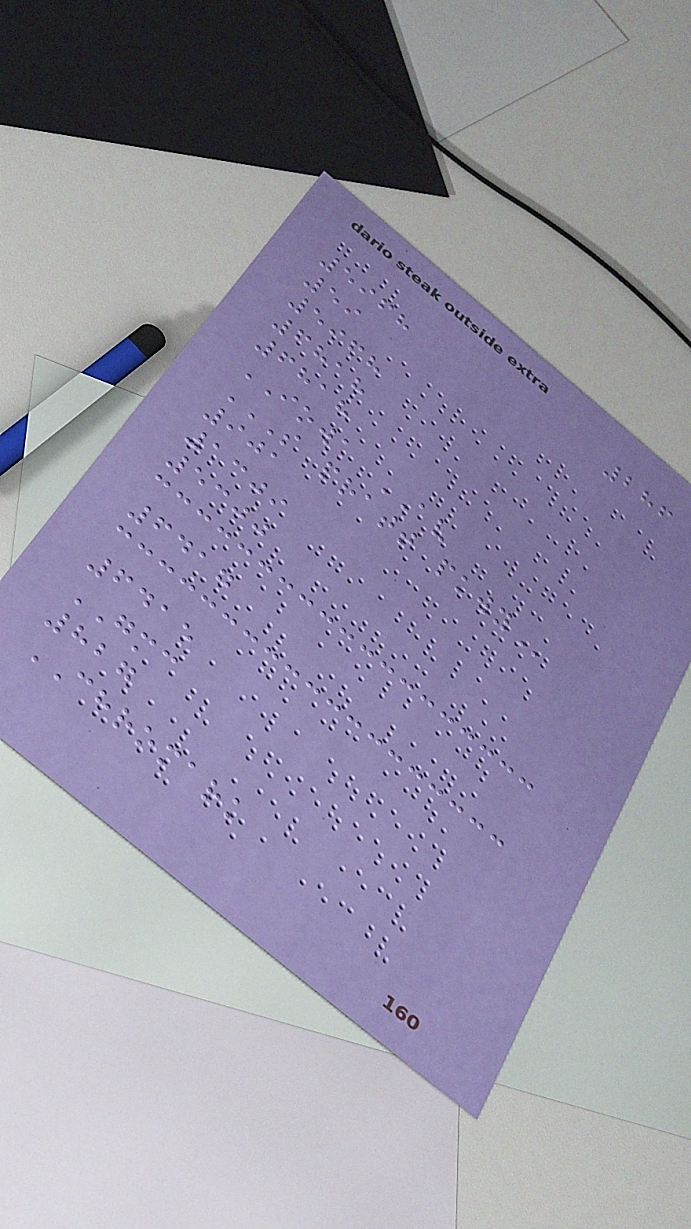286
5968
59
5968
6818
6818
IOWA AV
S PRATT PKWY
901
1309
5300
6417
6415
GMC
827
CHROMARK
